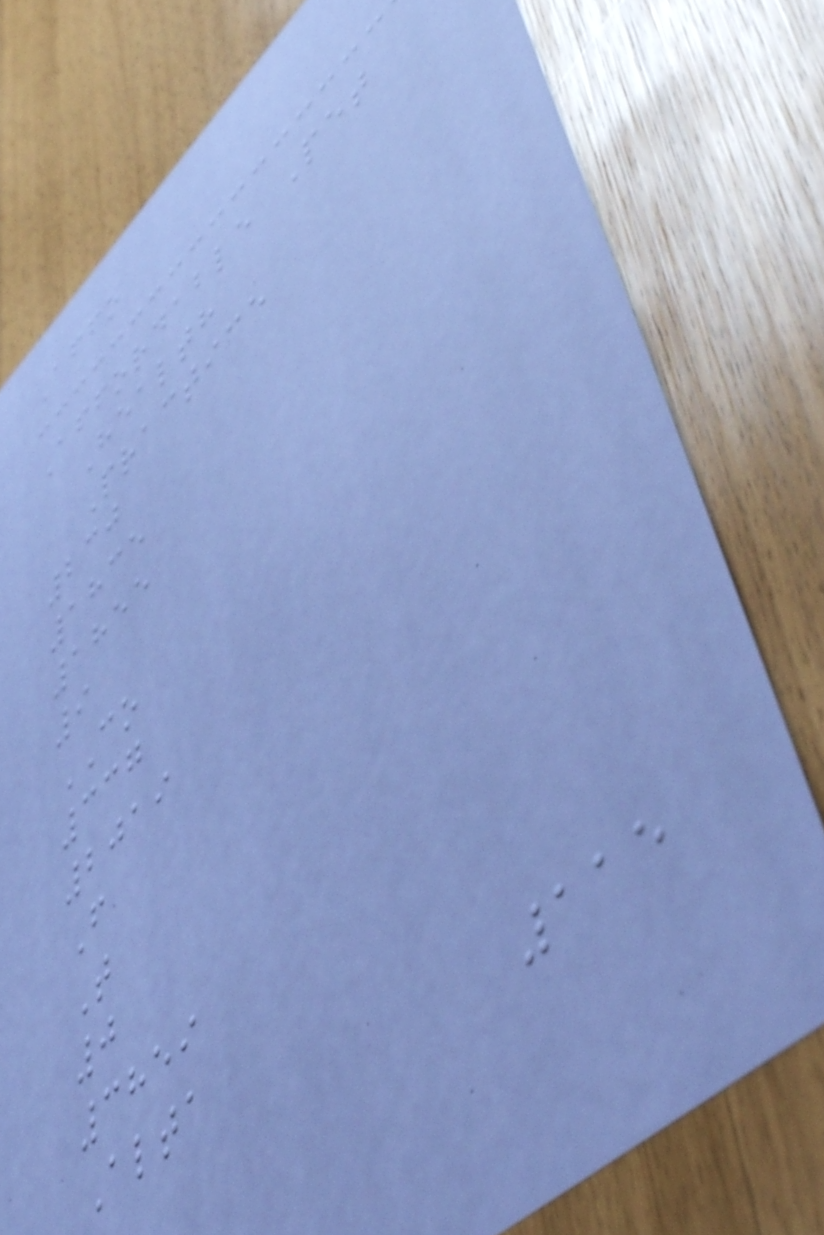Affo
Affordable Pet
Health
Practice
230
1835
1855
9
CO
337
2019
F
T
0
3859
Alta
115
